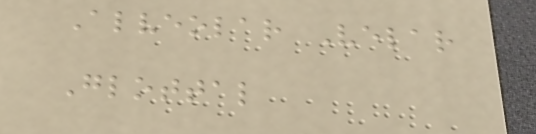Alveolar Velar
Glottal
